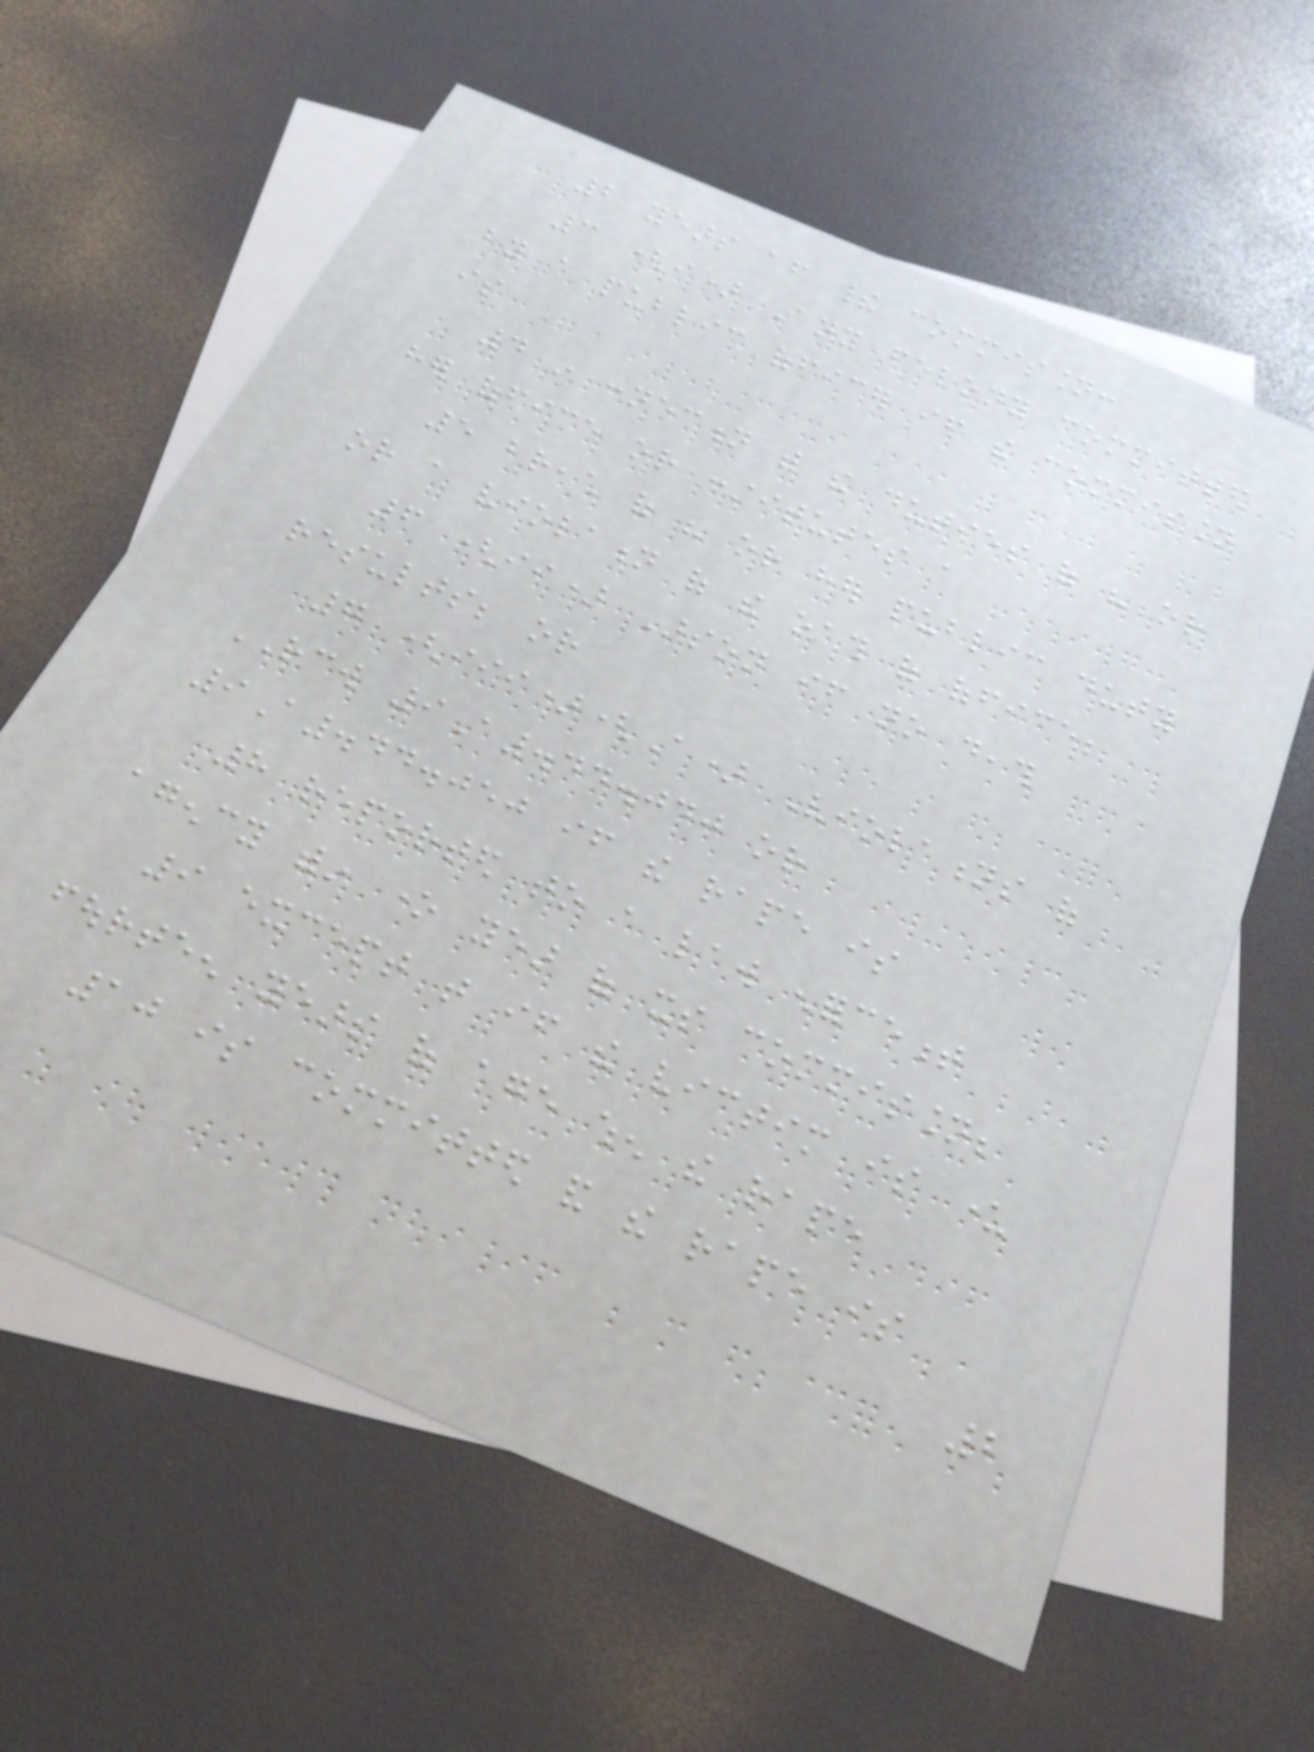2 years after their commission:
3 (i) Any felony committed
by a public officer if the commission
is
4 in connection with the duties of his or
her office or constitutes a
5 breach of his or her public duty
or a violation of the oath of office;
6 (ii) Arson if no death
results; or
7 (iii)(A) Violations of
RCW 9A.44.040 or
9A.44.050 if the rape is
8 reported to a law enforcement
agency within one year of its commission;
9 except that if the victim is under
fourteen years of age when the rape
10 is committed and the rape is
2
